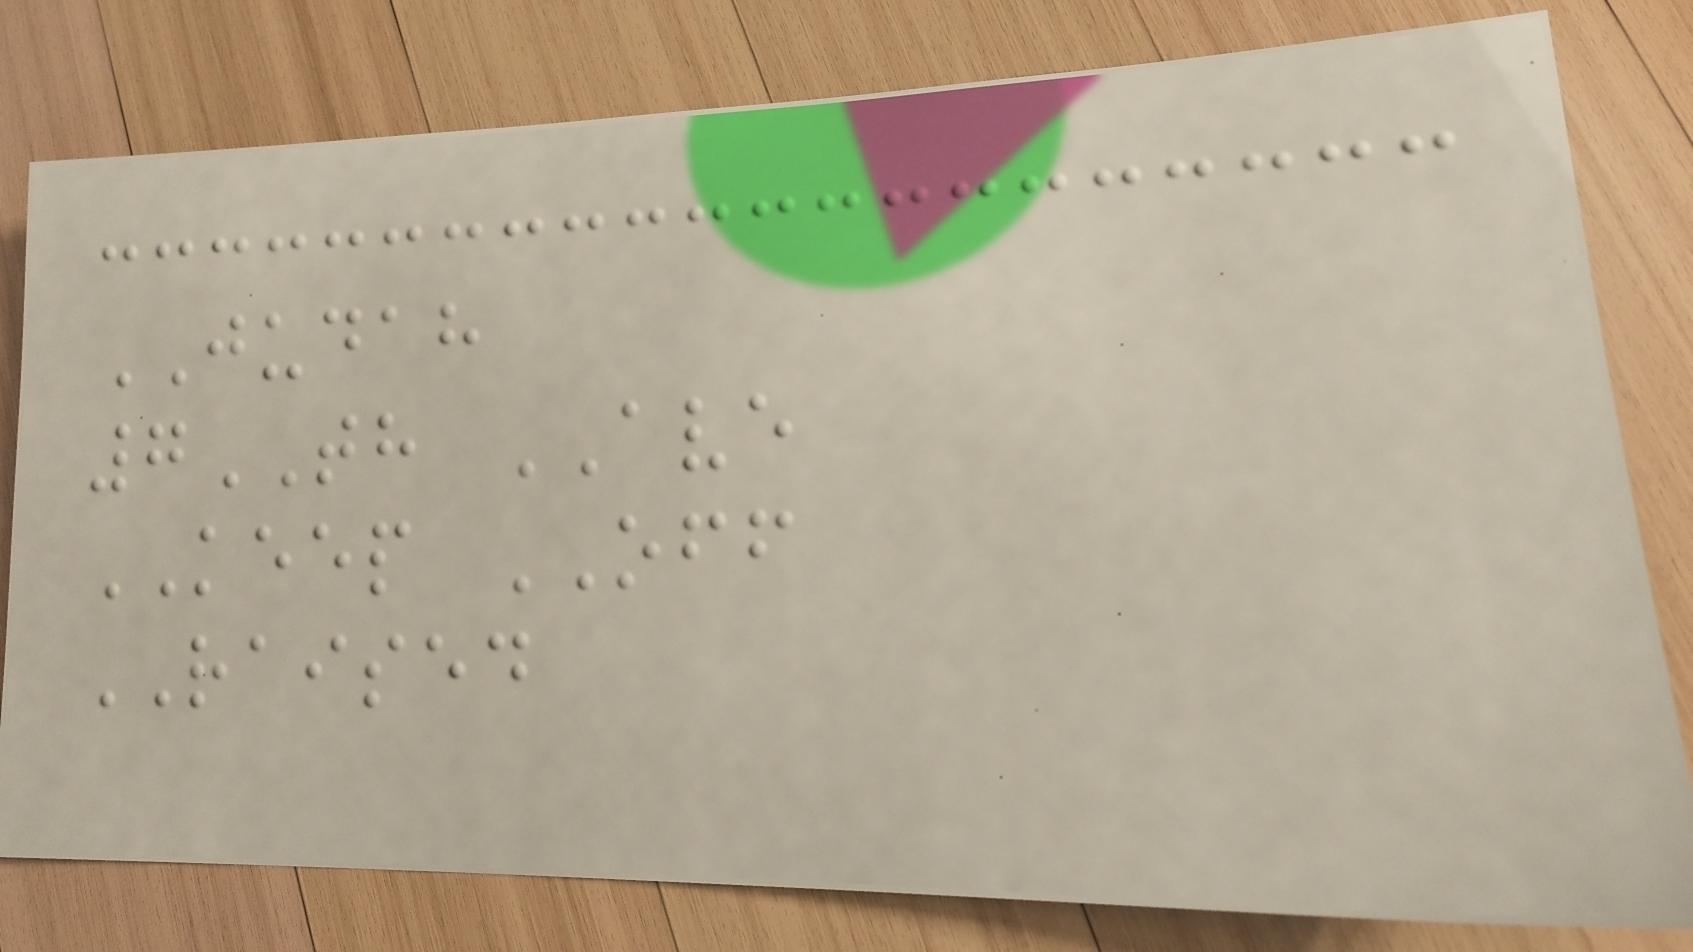JUDAH
7TH AVE
KEEP OFF
RAISED
